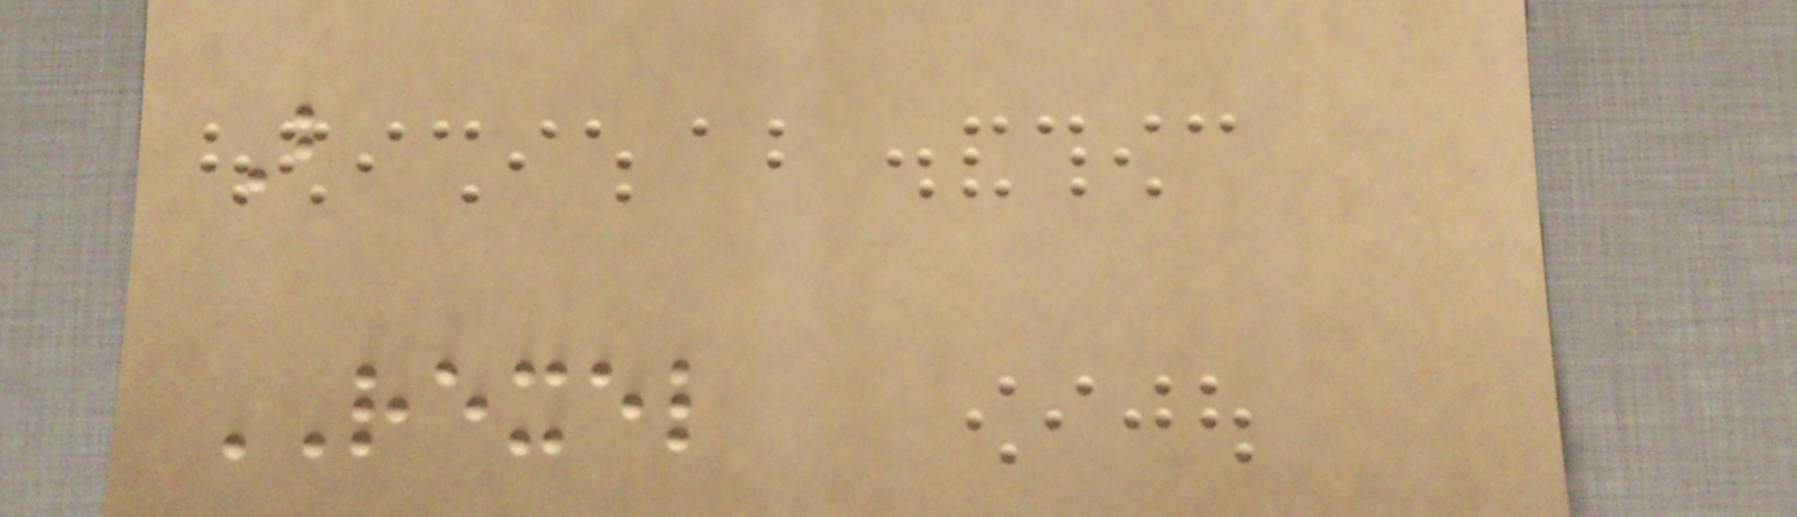B
REXEL
